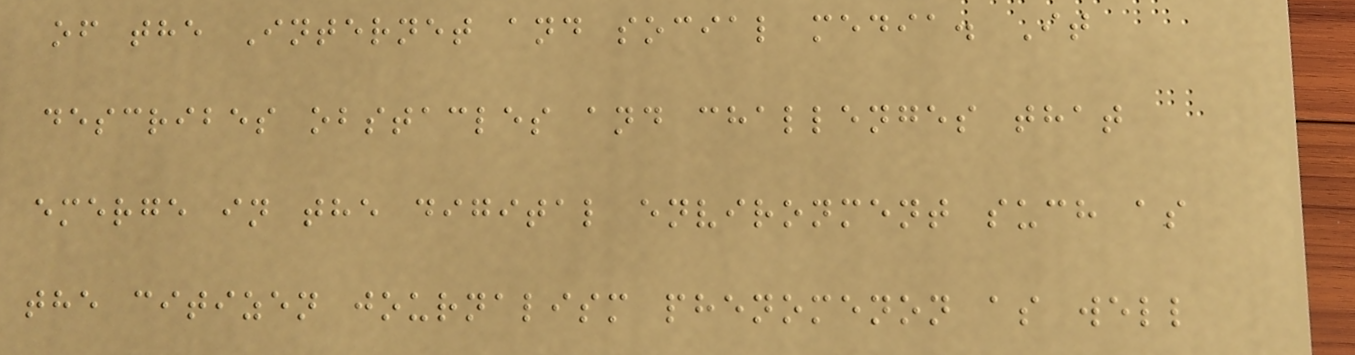of the Internet and social media. It
describes obstacles and challenges that
emerge in the digital environment such as
the citizen journalism phenomenon as well
